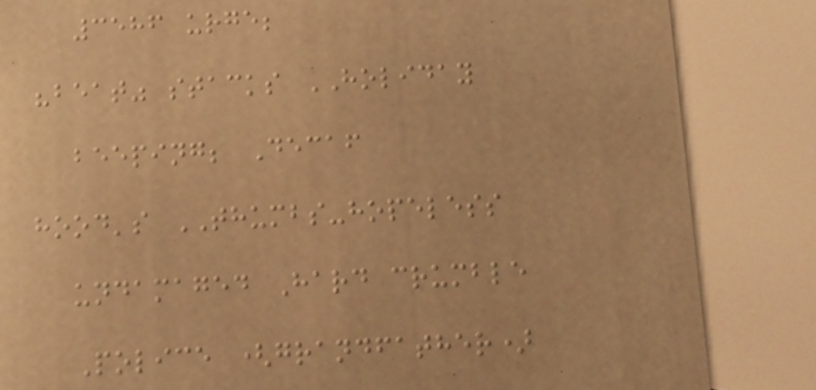3586 urge;
"beat" stacks HOLIDAY
beeping; Decaf
hood's THUMBS-hopeless
undamaged Hard crumble
Police (grandfather)
